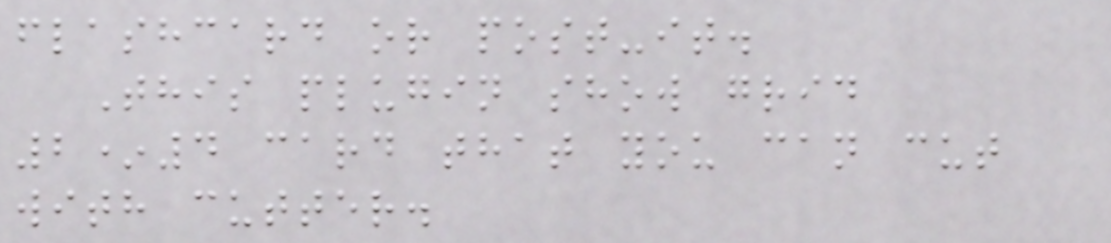flashcard or post-it.
This plugin show grid
2*4 card that you can cut
with cutter.
